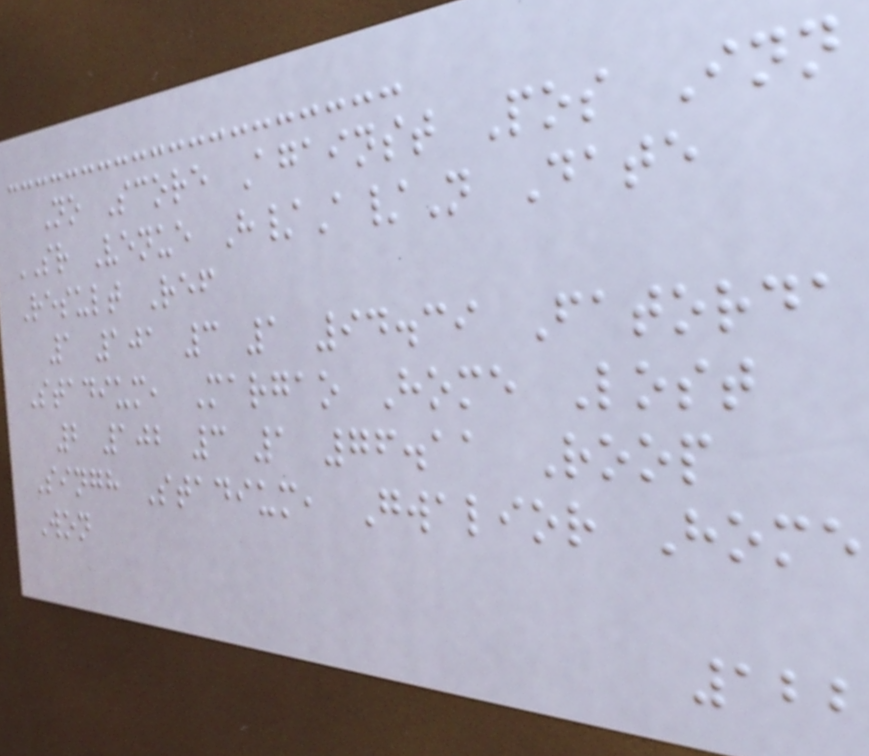No Score Against Pos Inn
SR Venue H/A/N Date
Result Ref
1 101 3 1 94.39 Fatorda
Stadium, Margao Home Lost
2 102 3 1 76.11 Roop
Singh Stadium, Gwalior Home
Won
122
